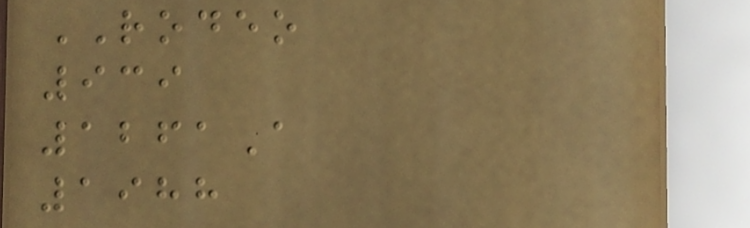RODEO
939
1261A
1988
